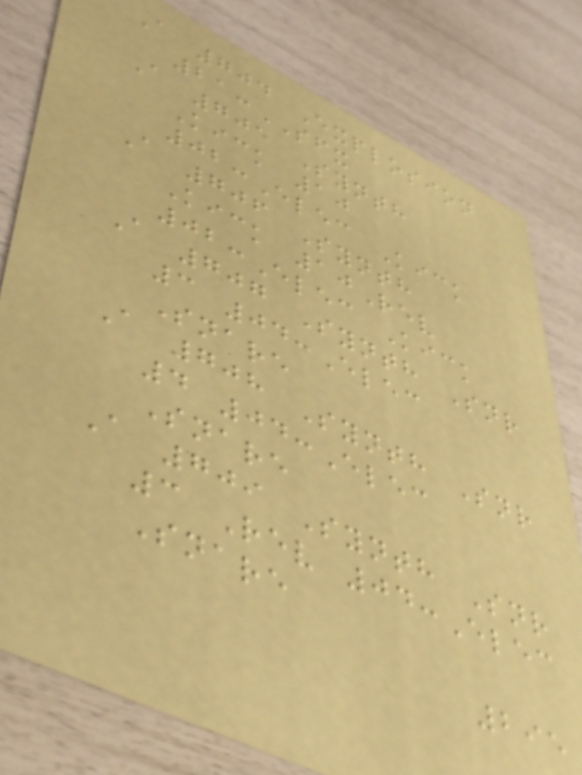A 704 Explosion
21:SFX
A 705 Synth
Kick 10
02:Elec Kick
A 706 Synth
Kick 10Rev
02:Elec Kick
A 707 Synth Snr
3 04:Elec
Snare
A 708 Synth Snr
4 04:Elec
Snare
A 709 Synth Snr
3 Rev 04:Elec
Snare
295
